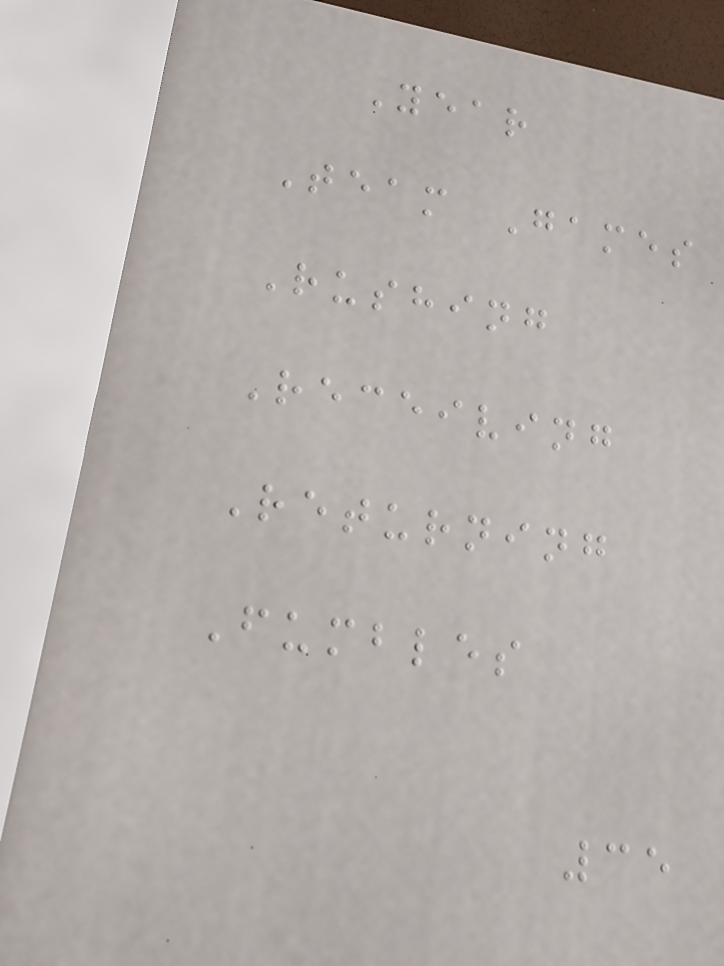Year
Team Games
Rushing
Receiving
Returning
Fumbles
35
